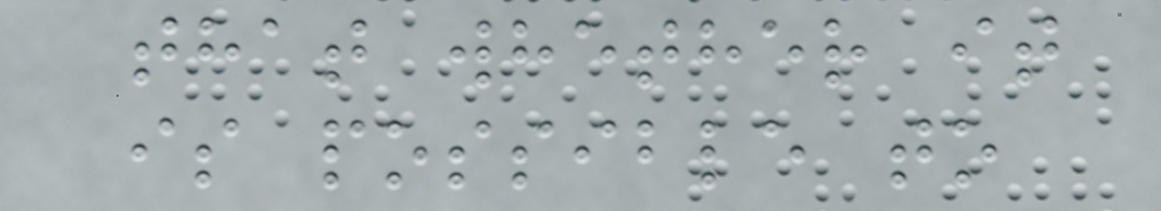that whether it
is possible to
